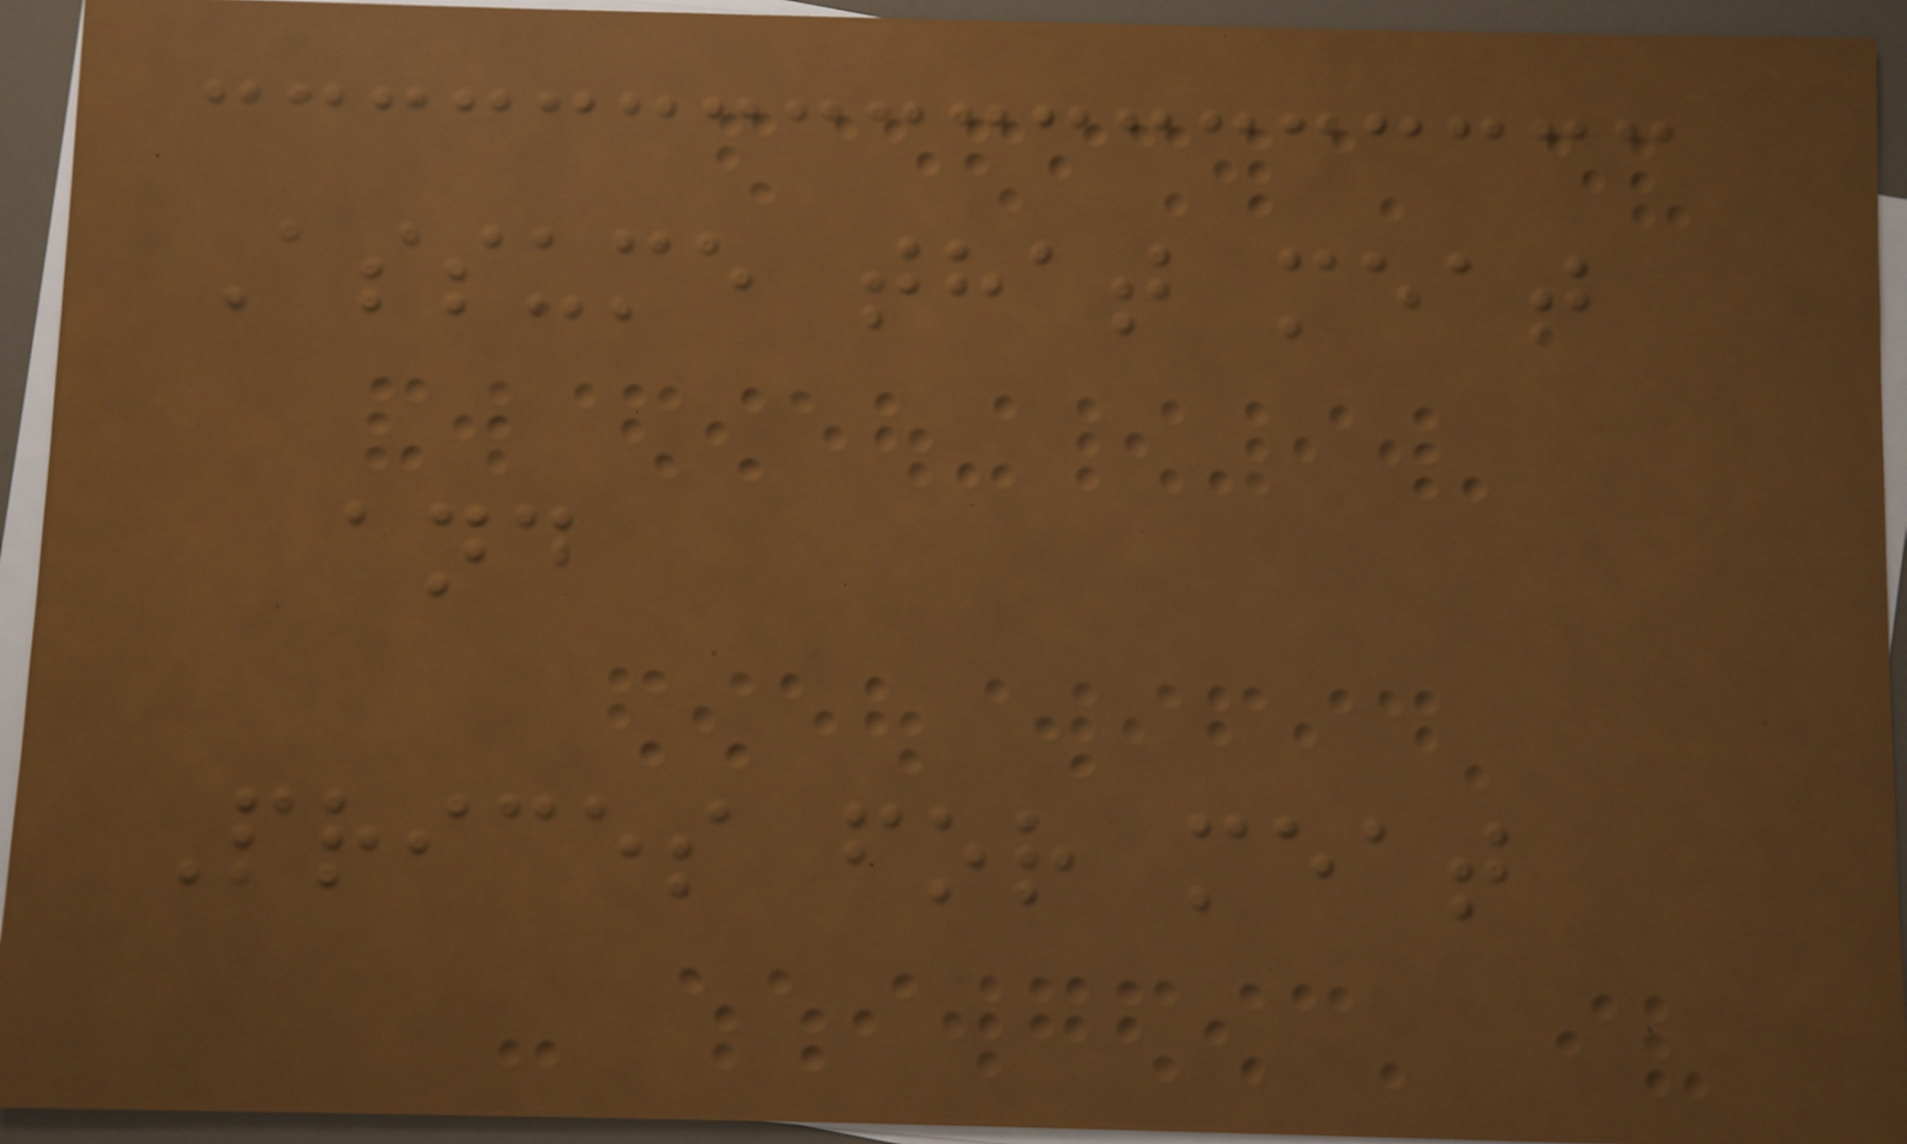Assume that meat
and
Prices for meat
